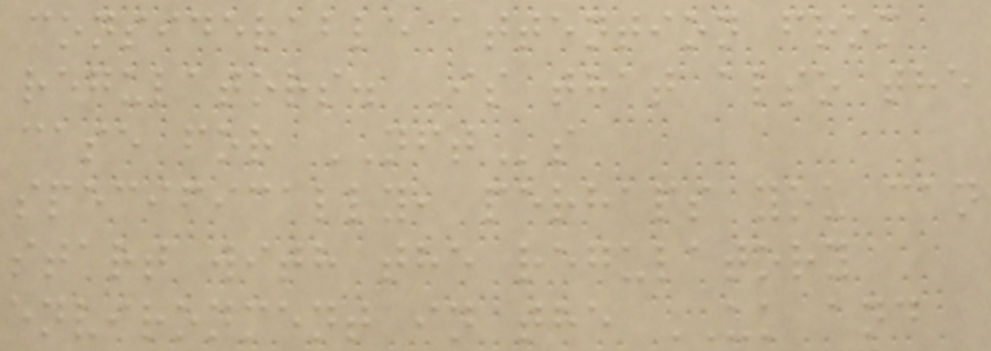considerable attention from
regulators. Is that also the
case for NFTs
specifically, perhaps you can
start with the regulatory
environment in the UK and
